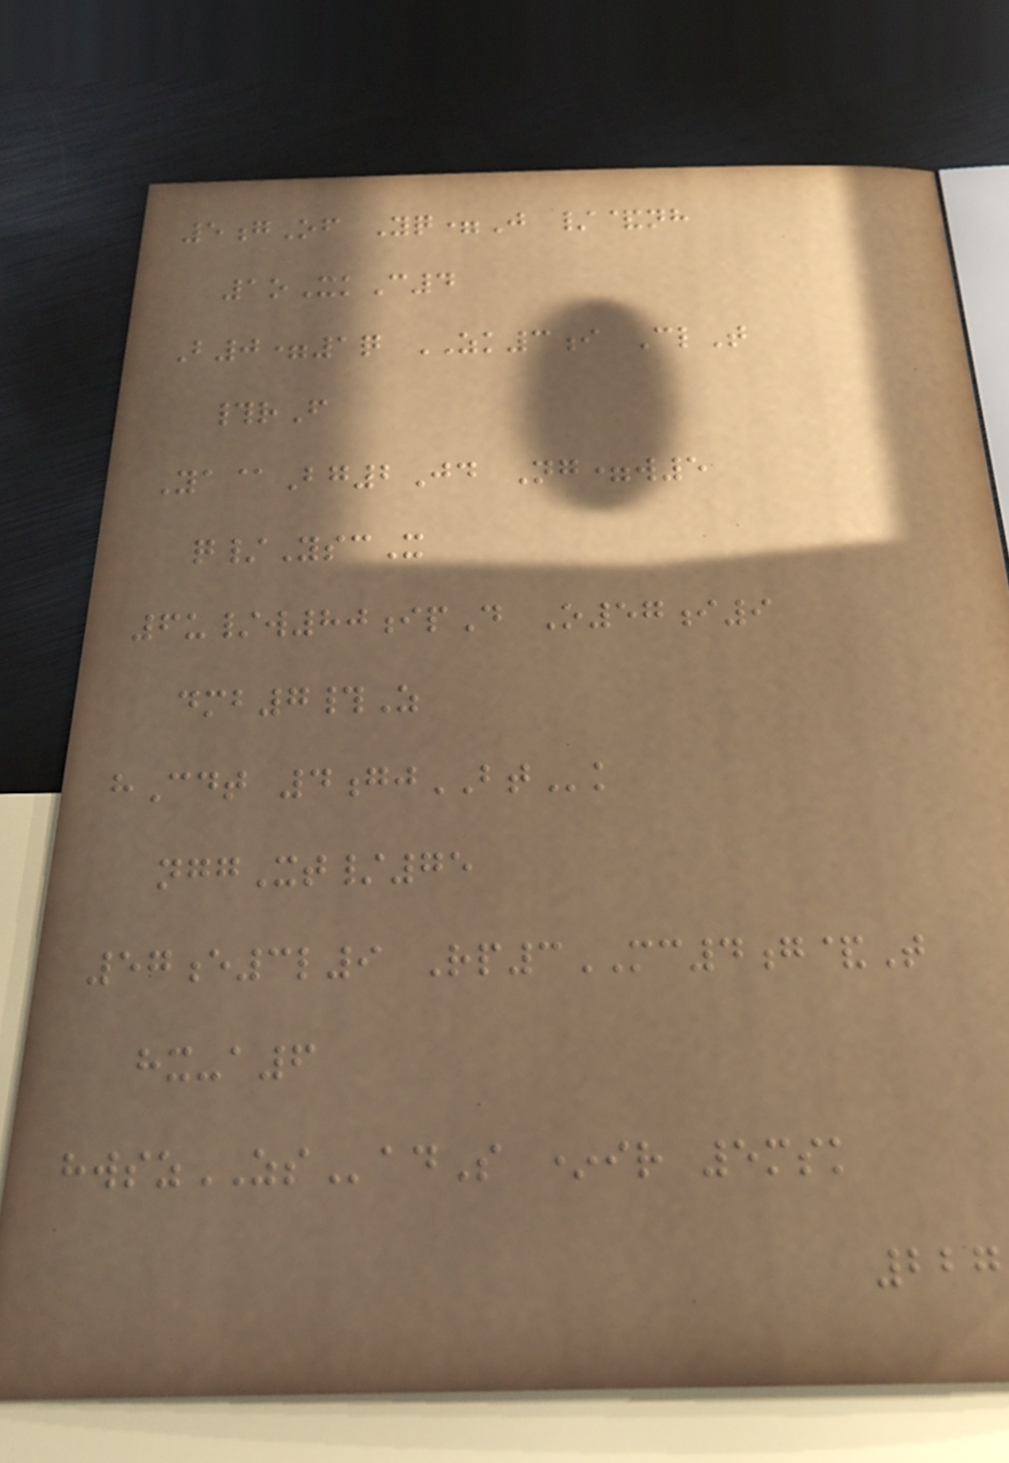5gOf Yq=J /&nh
1oXkC4
B0=1q ZK3i ClT
#rF
Ya@Bg2Jd Ng=w5
q/YscX
6u/w80ipD O57i9
dmb7#Z
hCdt 4gjBTk
nggXt/75
57e3l9 Rp3MC4g&T
hx-a6
hwszZSadS *ir 5msk
227
